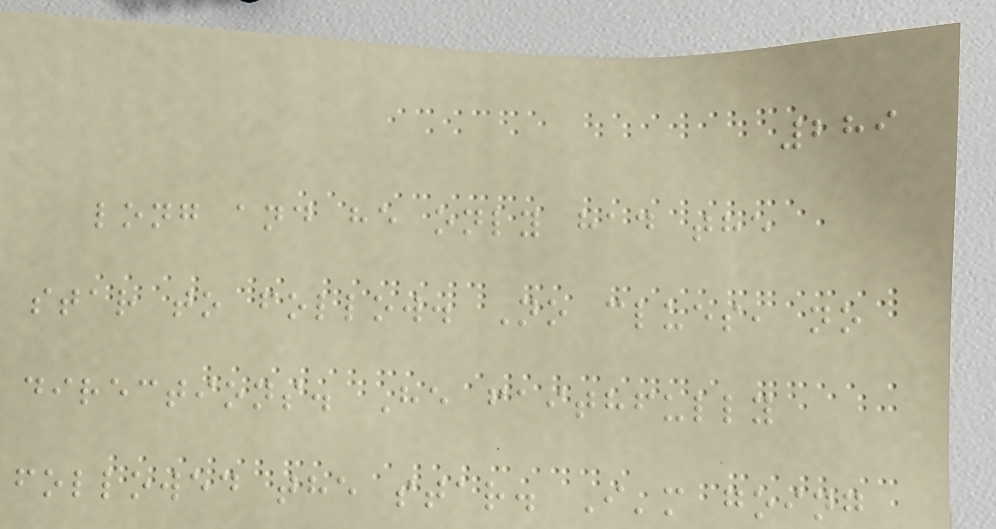289
long and he only had the
star to follow. No clues, no
directions. He faithfully
followed the star. I'm going
